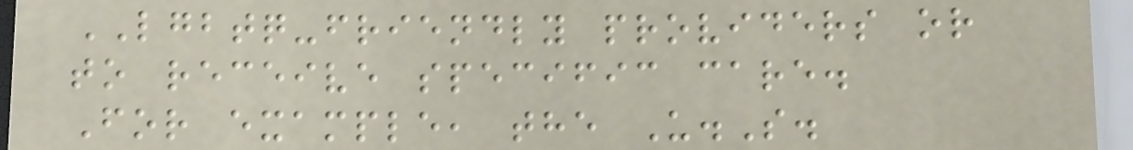LGBTQ-friendly providers or
to receive specific care.
For example, the U.S.
